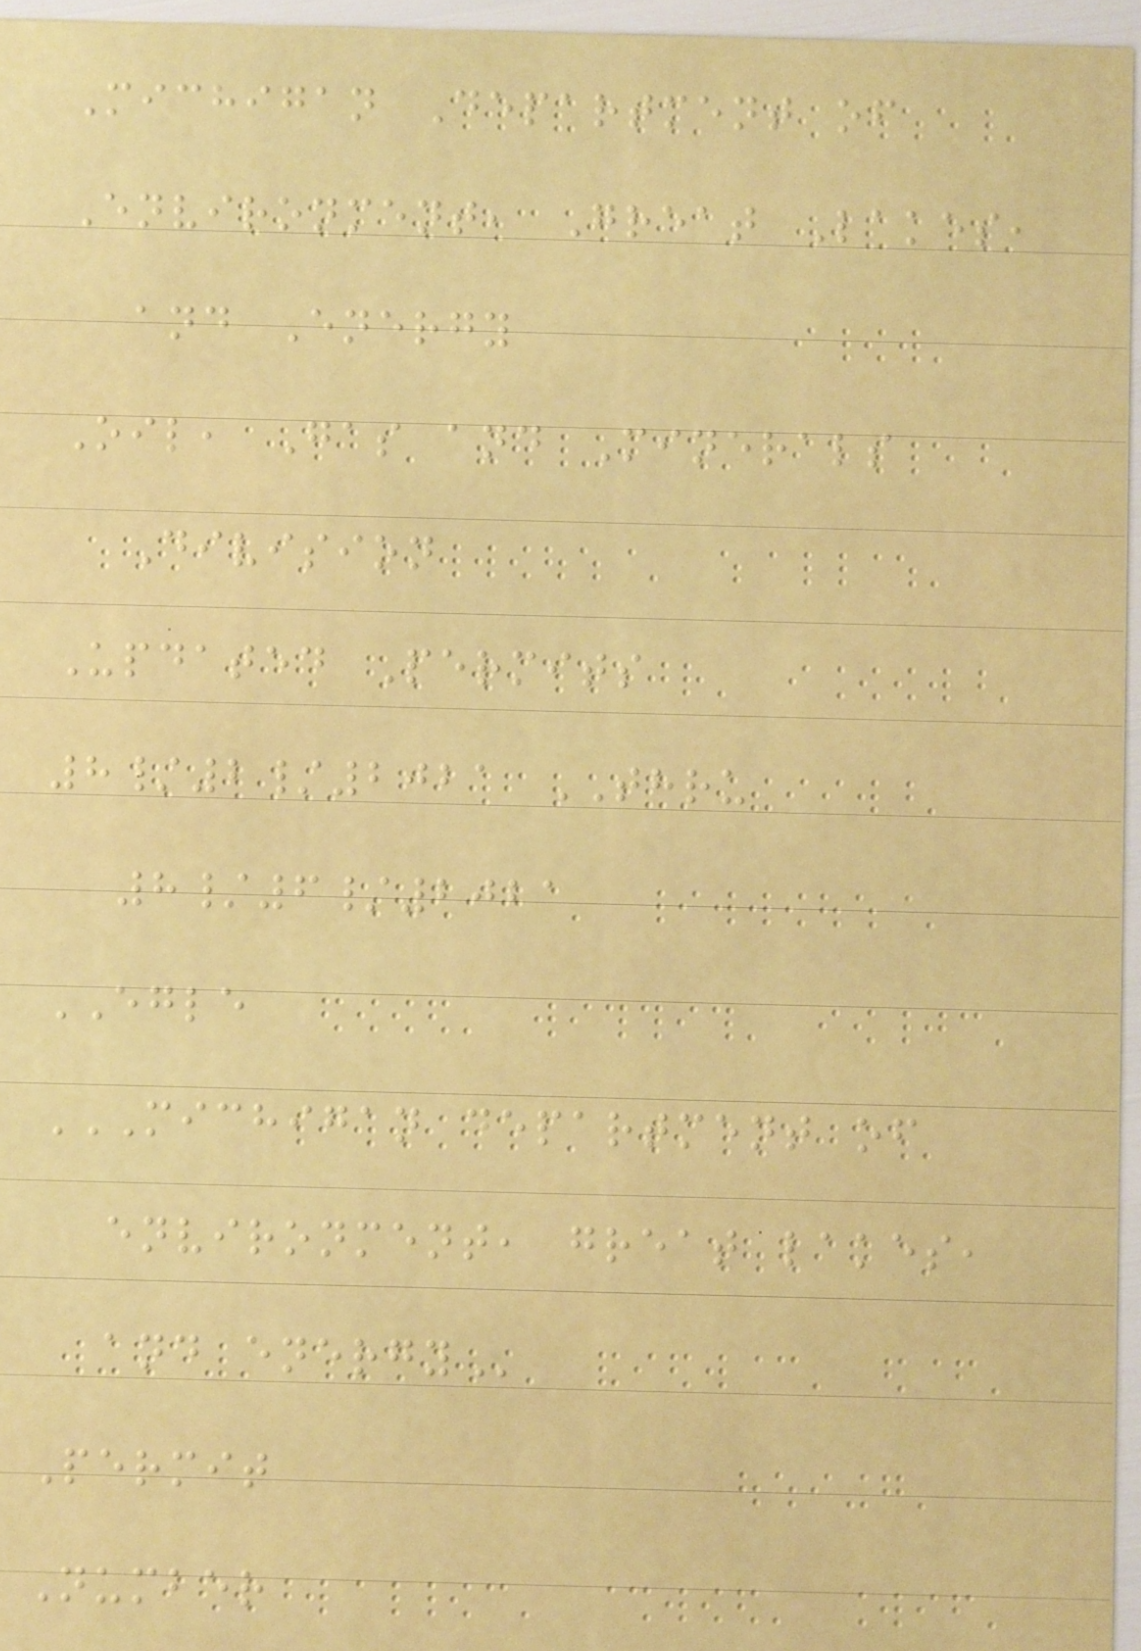Michigan Department of
Environment, Great Lakes,
and Energy
Oil, Gas and Minerals
Division
Updated Permits
8/2/2021 THRU
8/6/2021
EGLE
MICHIGAN DEPARTMENT OF
ENVIRONMENT, GREAT LAKES,
AND ENERGY
Permit
Number
